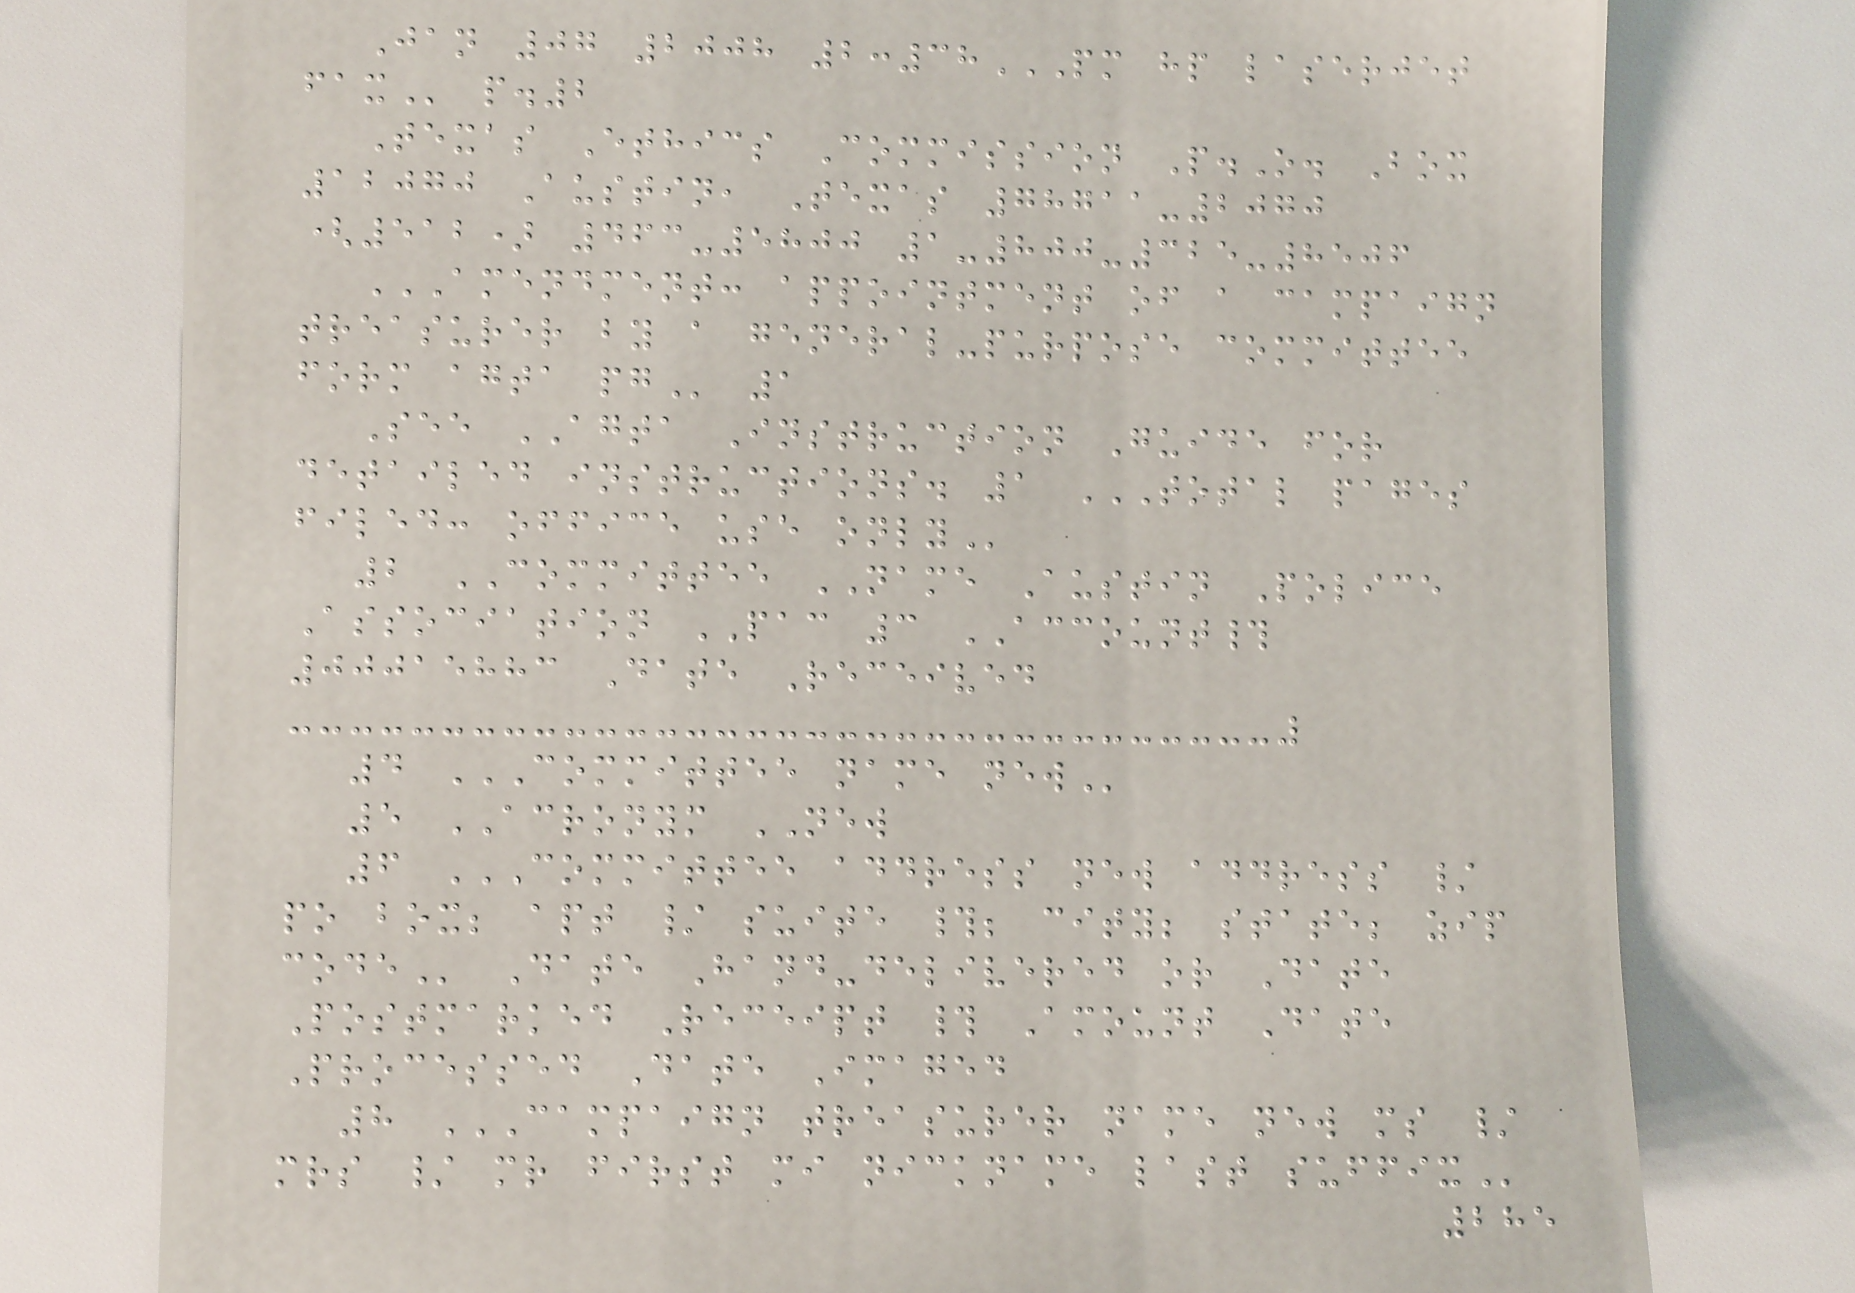Jan 07 2008 2:38PM HP LASERJET
FAX p.2
Texas Ethics Commission P.O. Box
12070 Austin, Texas 78711-2070
(512) 463-5800 1-800-325-8506
AMENDMENT: APPOINTMENT OF A CAMPAIGN
TREASURER BY A GENERAL-PURPOSE COMMITTEE
FORM AGTA PG 1
See AGTA Instruction Guide for
detailed instructions. 1 TOTAL PAGES
FILED: OFFICE USE ONLY
2 COMMITTEE NAME Austin Police
Association PAC 3 ACCOUNT#
00015883 Date Received
4 COMMITTEE NAME NEW
5 ACRONYM NEW
6 COMMITTEE ADDRESS NEW ADDRESS /
PO BOX; APT / SUITE #; CITY; STATE; ZIP
CODE Date Hand-delivered or Date
Postmarked Receipt # Amount Date
Processed Date Imaged
8 CAMPAIGN TREASURER NAME NEW MS /
MRS / MR FIRST MI NICKNAME LAST SUFFIX
285
